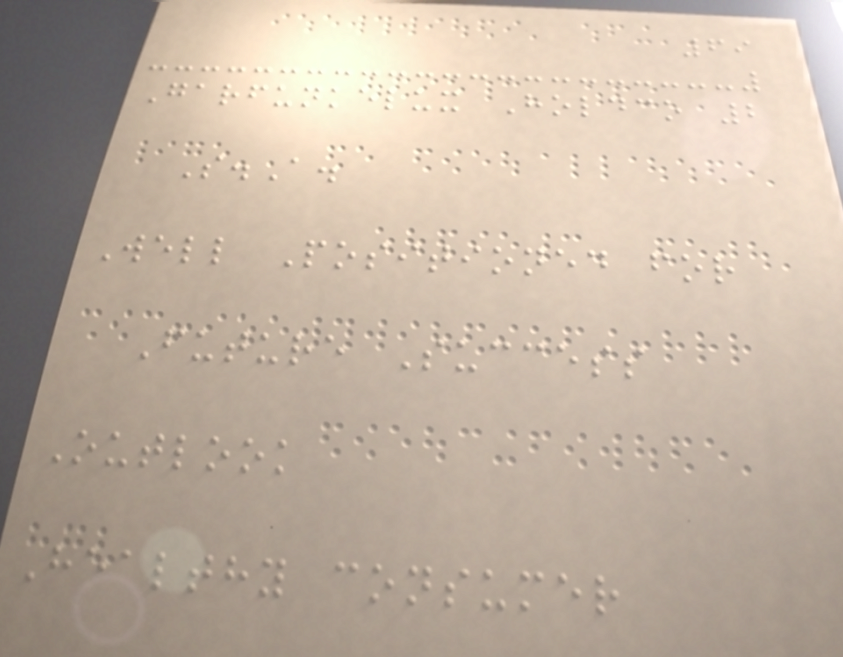69
Garfunkelux Holdco 2
S.A.
Well Positioned for
Future Success
Outlook
Healthy consumer
